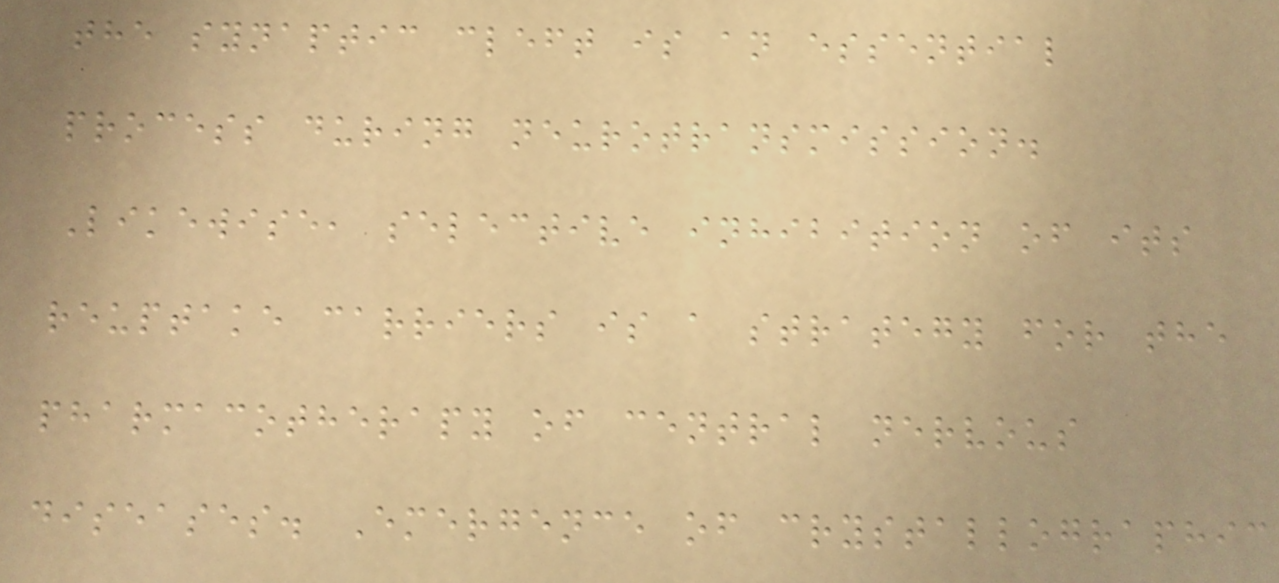the synaptic cleft is an essential
process during neurotransmission.
Likewise, selective inhibition of its
reuptake carriers is a strategy for the
pharmacotherapy of central nervous
diseases. Emergence of crystallographic
